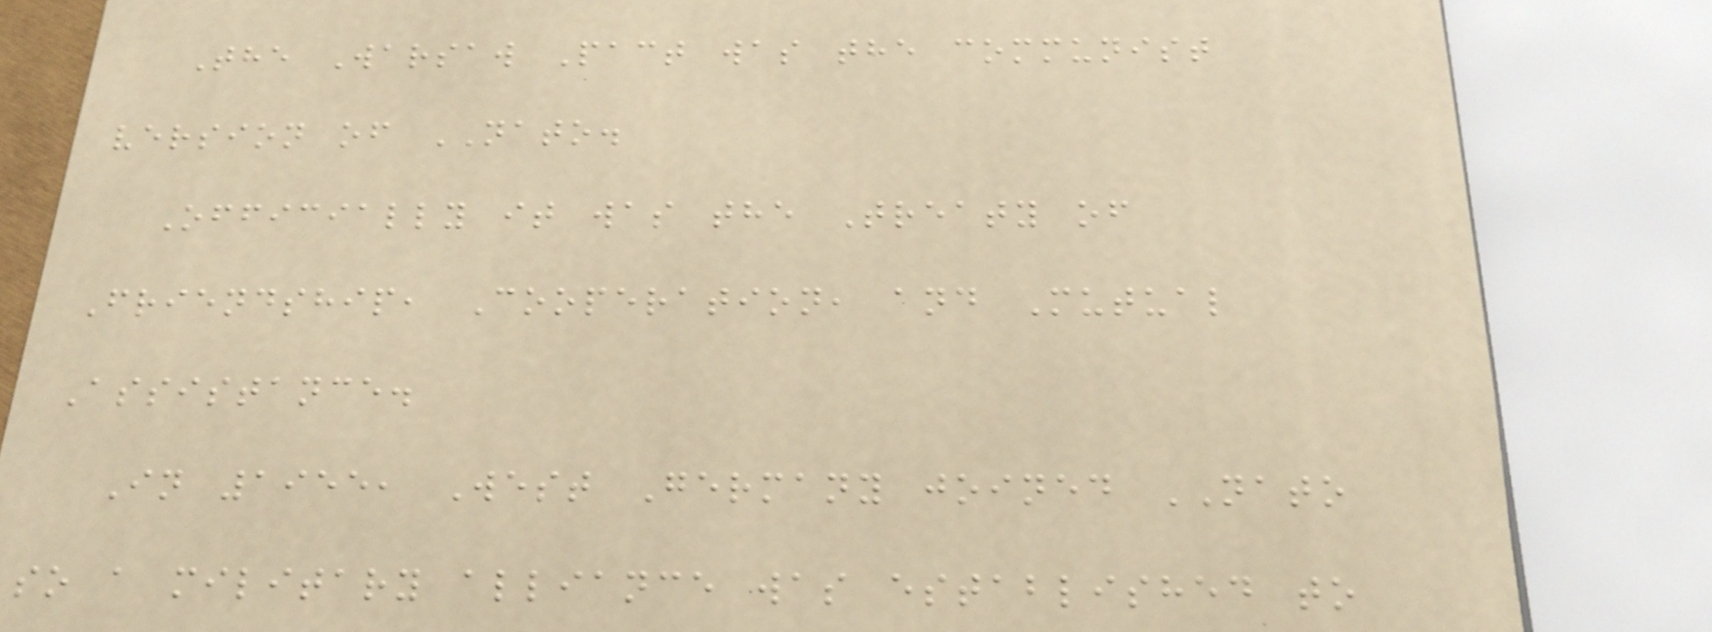The Warsaw Pact was the communist
version of NATO.
Officially it was the Treaty of
Friendship, Cooperation, and Mutual
Assistance.
In 1955, West Germany joined NATO
so a military alliance was established to
